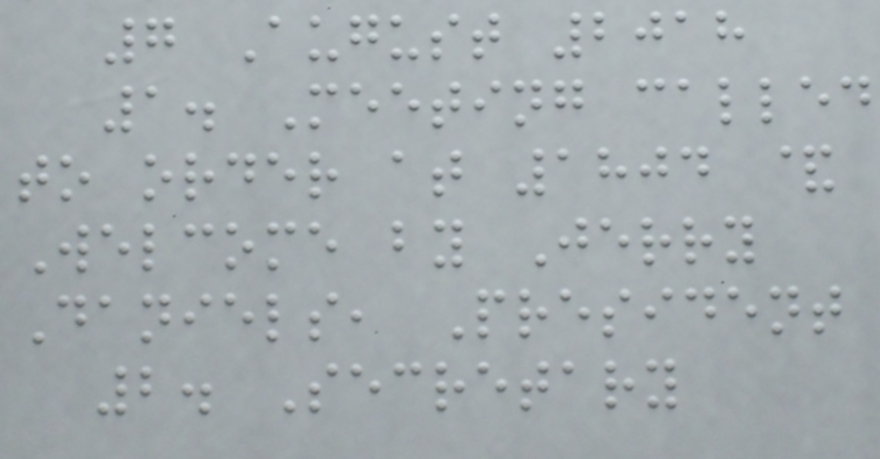7 August 2018
1. Meeting called
to order at 1804 &
Welcome by Jerry
Daniels, President
2. Secretary
